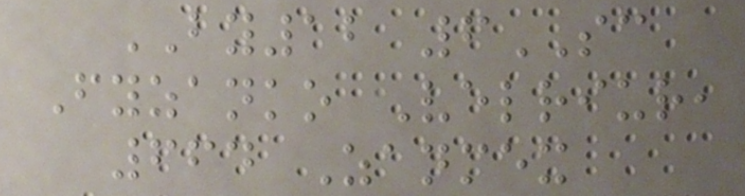BY12 6SC
Fyzanko Velriur,
664 Zanmex
